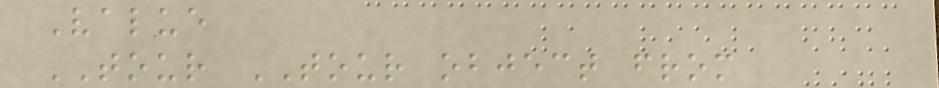Value
TOUR TOUR object from
